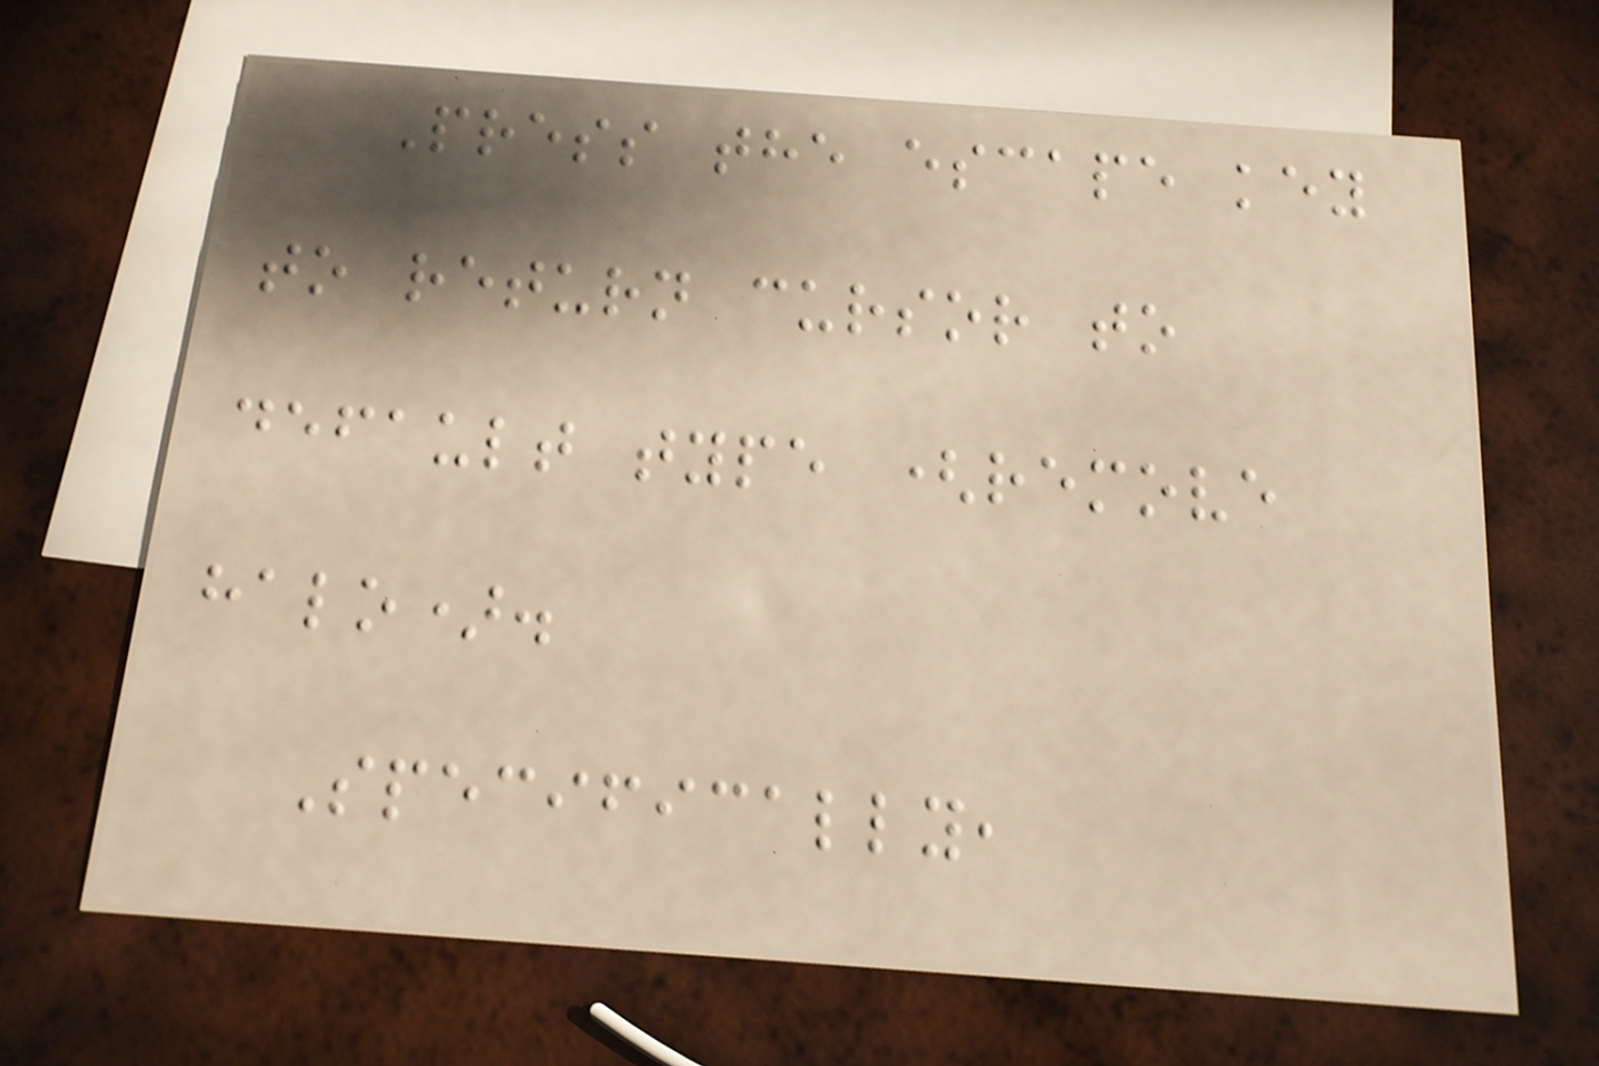Press the escape key
to return cursor to
default type (remove
halo).
Specifically,
